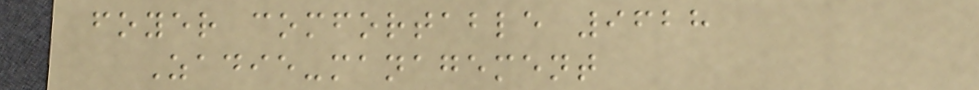foyer comfortable 9628
Zadie-management
